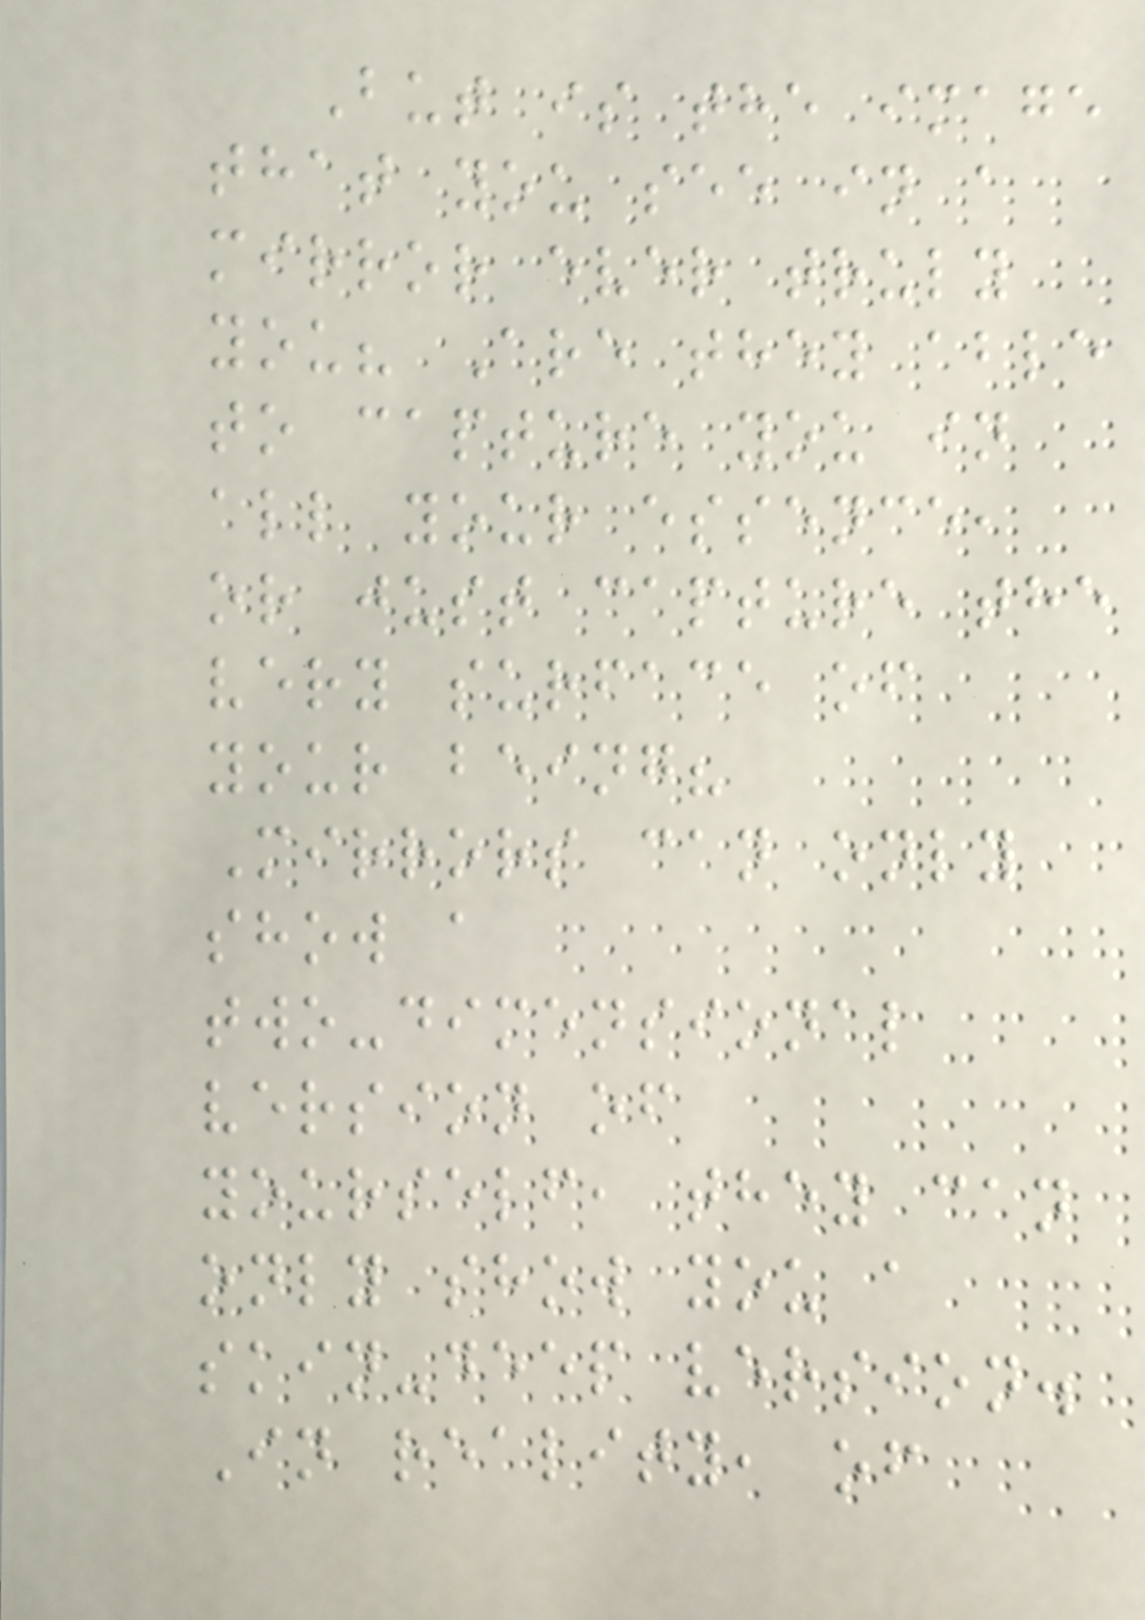But is the image
that you see in a
mirror ever truly
you? Are they able
to capture you in
all your essence,
or just capture the
very surface of
your being?
Mirrors can only
show a
two-dimensional
version of
yourself, they can
only show you a
skin-deep version.
In reality, of
